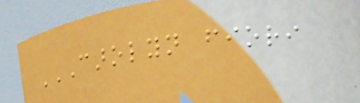CAROLYN FIORI
